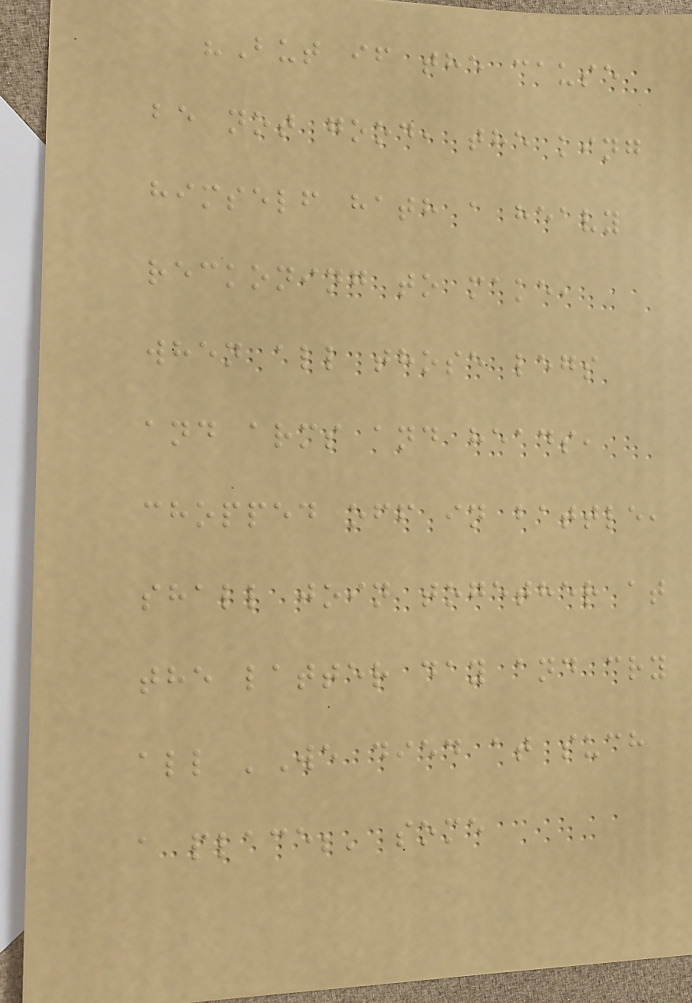"But if the cause
be not good, the king
himself hath a heavy
reckoning to make,
when all those legs
and arms and heads,
chopped off in battle,
shall join together at
the latter day and cry
all 'We died at such
a place;' some
